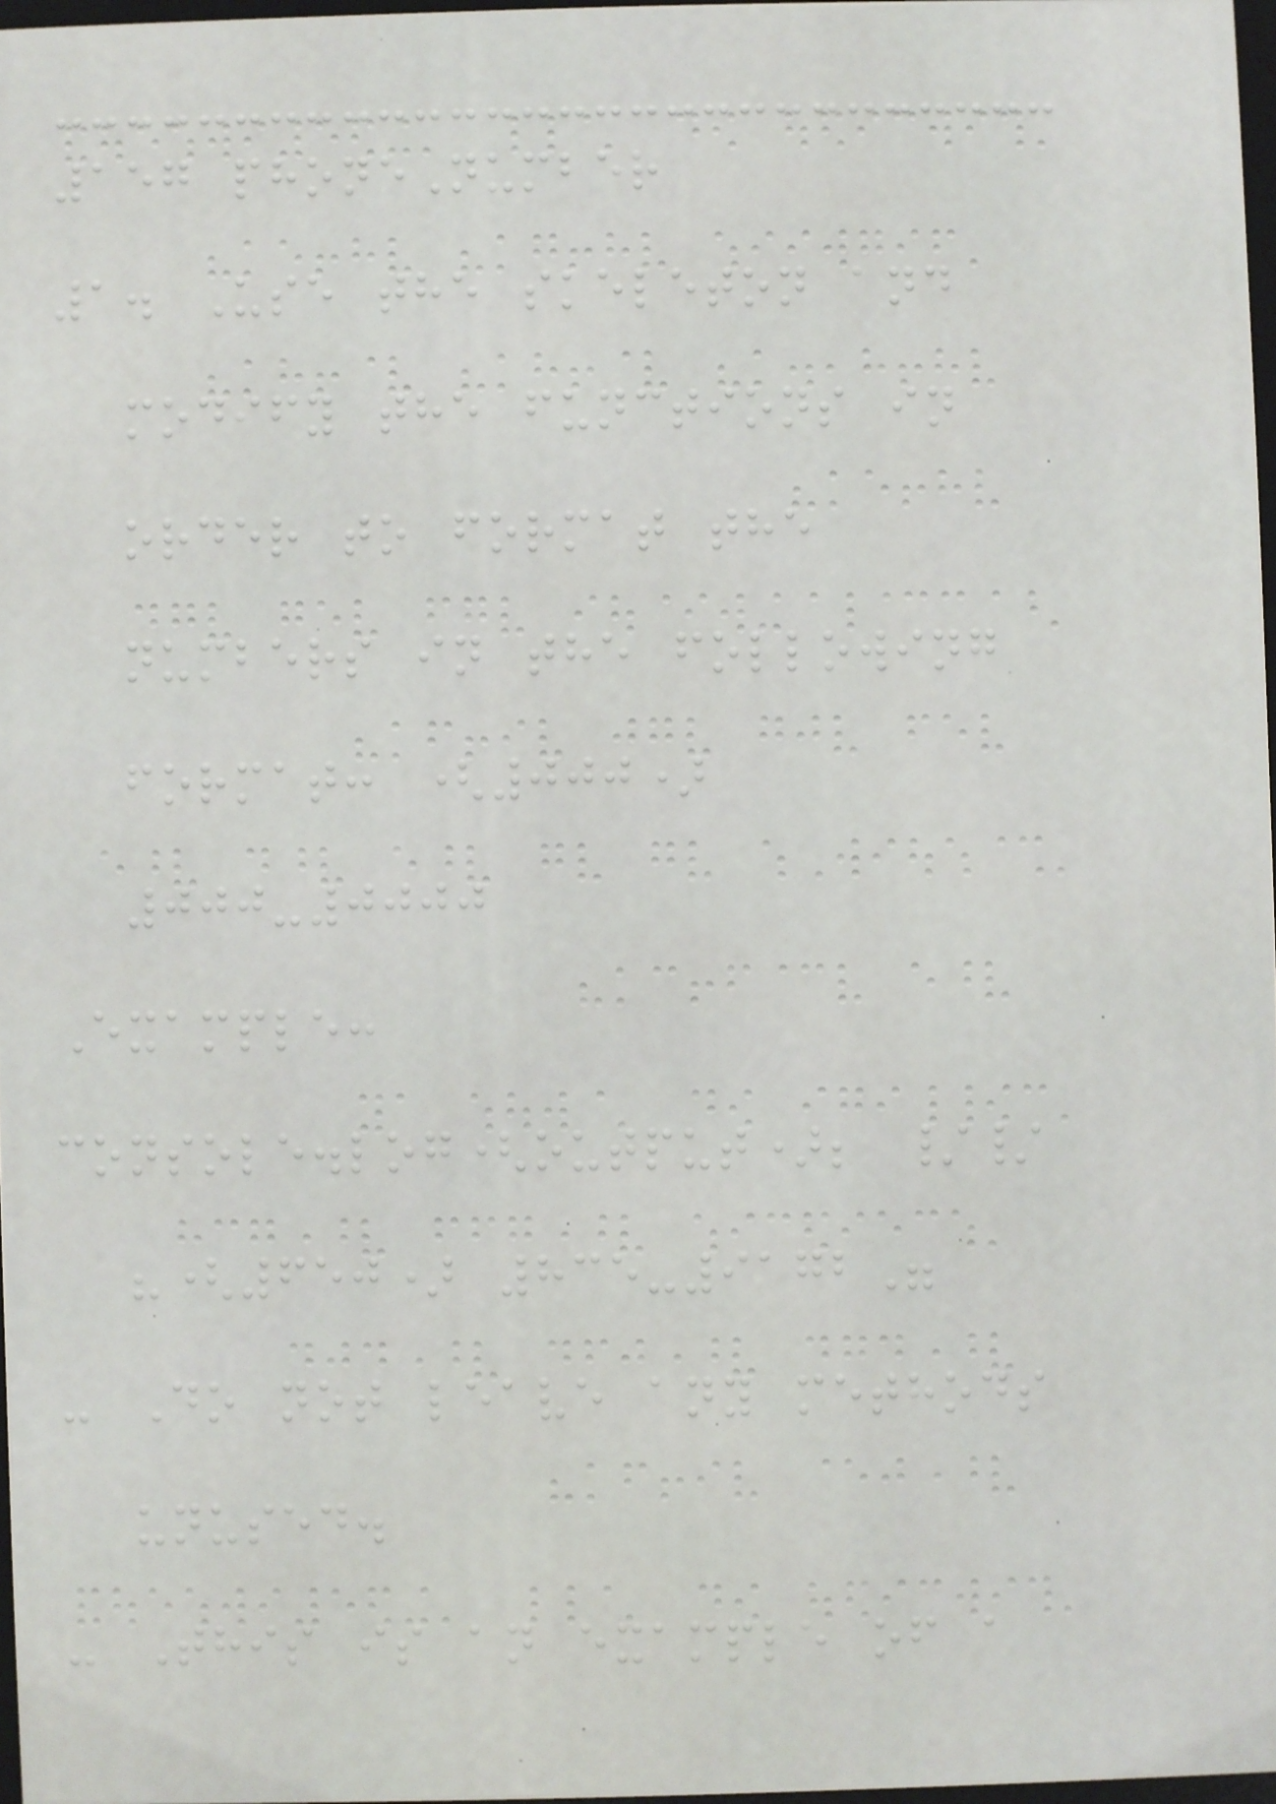157 phoneNumber
1. Use the skeleton and
modify the functions in
order to format the
numbers in the following
format: (000)
000-0000
Example:
console.log(output); //
"(650) 835-9172"
- Do not leave any methods
unused.
- This is an example of a
